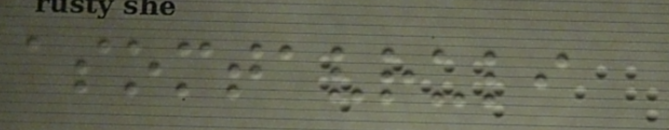asomtavruli
